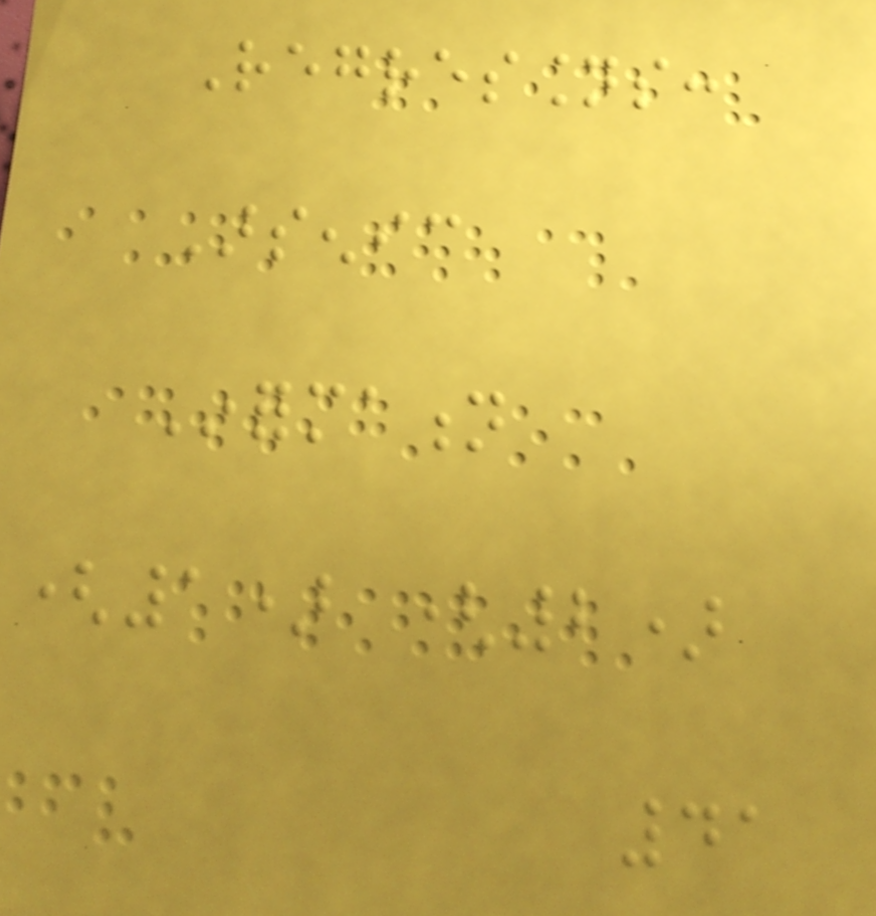Regressions:
Arsenic
Information
(1) (2)
41
